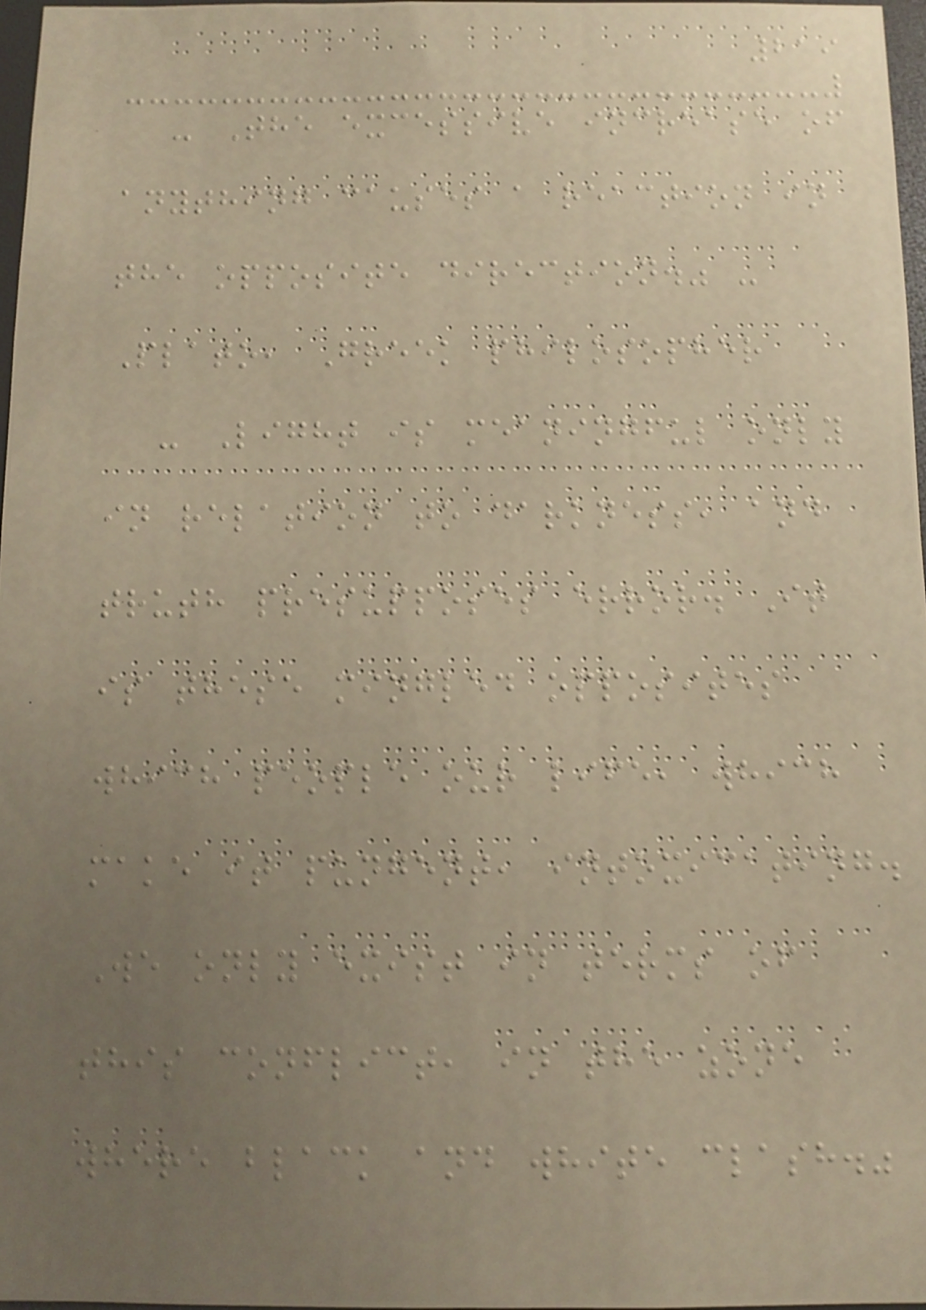219
- The excessive increase of
anything causes a reaction in
the opposite direction." -
Plato, Greek philosopher
- Light is meaningful only
in relation to darkness, and
truth presupposes error. It
is these mingled opposites
which people our life, which
make it pungent, intoxicating.
We only exist in terms of
this conflict, in the zone
where black and white clash."
